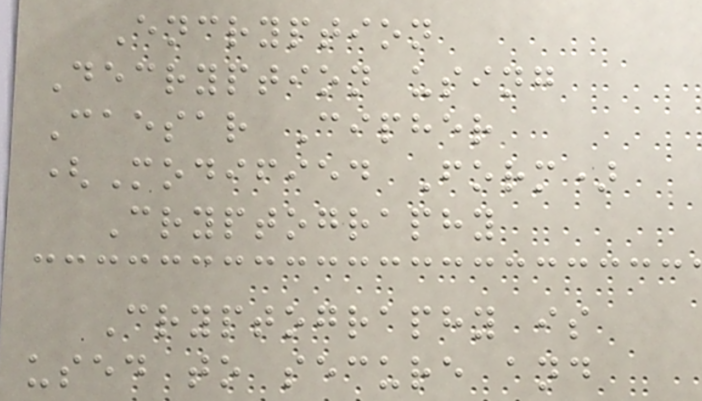Encryption
Decryption using
Caesar Cipher
(Modified Form)
Cryptography
Cryptography is
used to secure and
